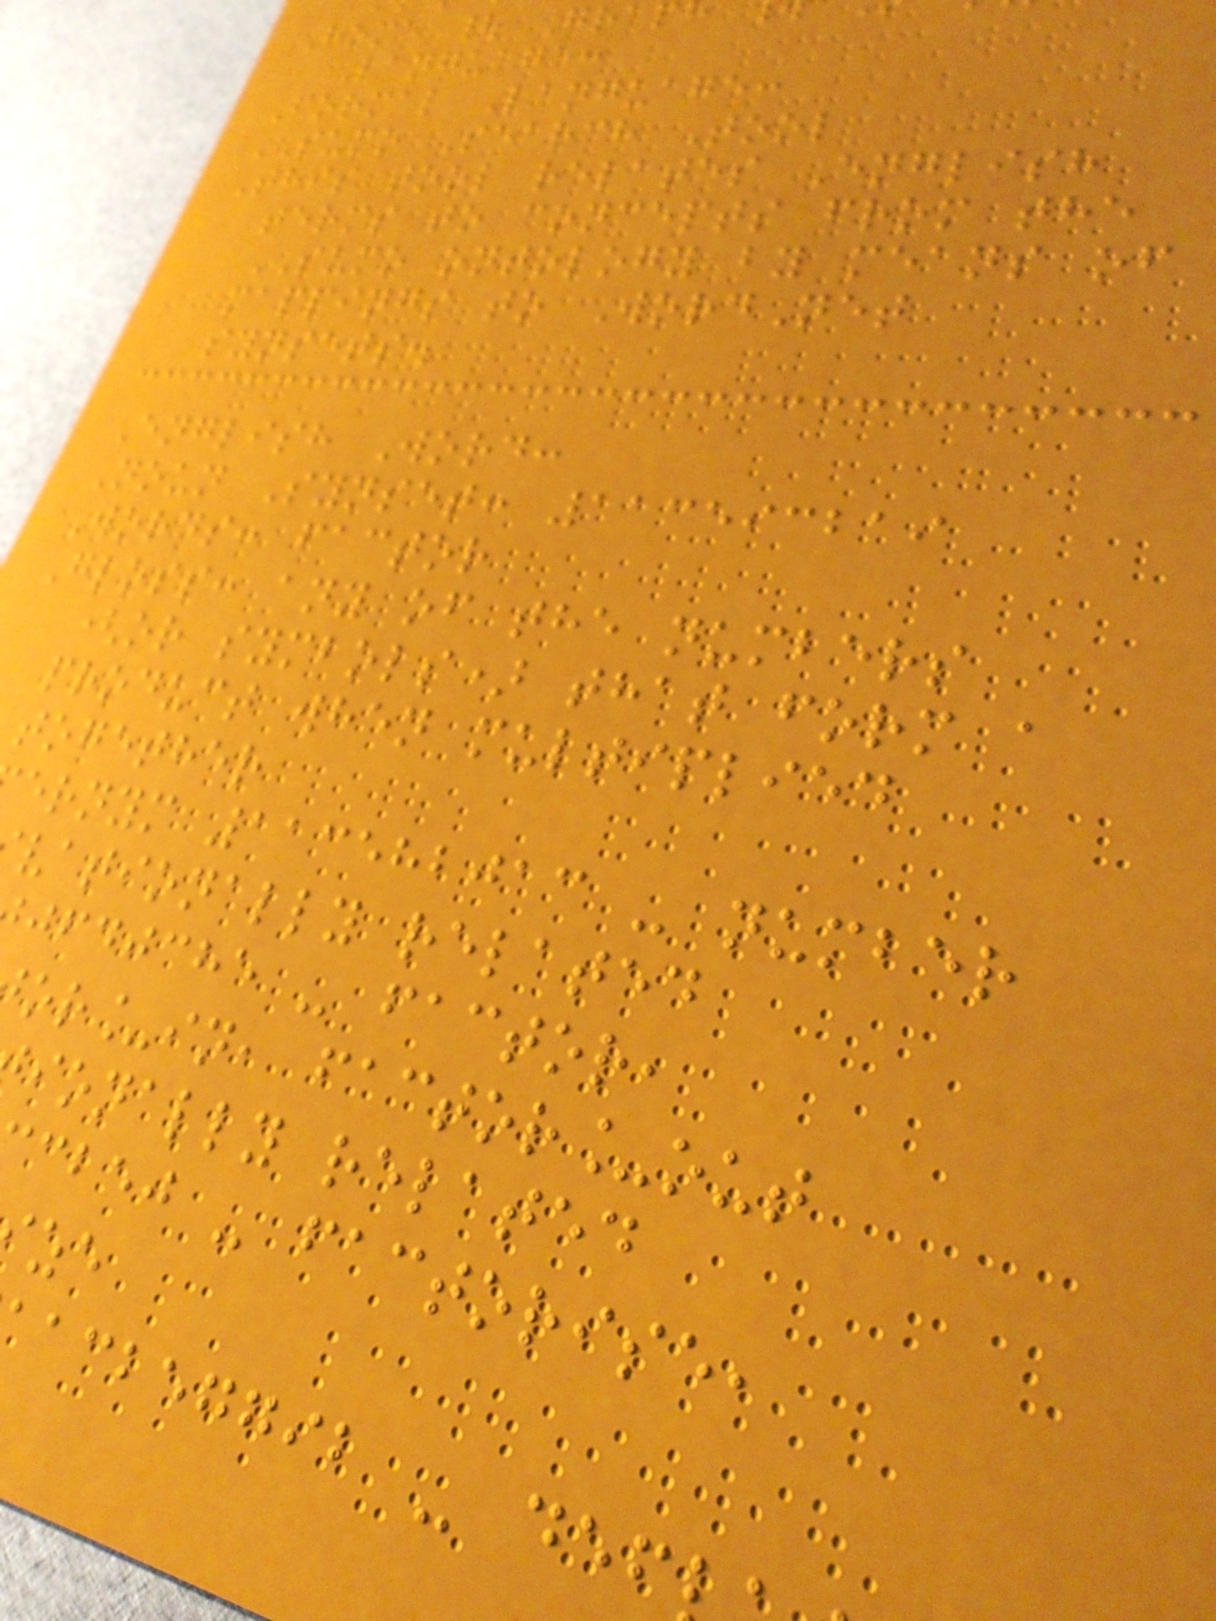Home | Gra
Language:
Formal Language:
SUMO Search Tool
This tool relates English
terms to concepts from the
SUMO ontology by means of
mappings to WordNet
synsets.
English Word:
Noun Synset: 113593219
Words: factor
Gloss: any of the numbers
(or symbols) that form a
product when multiplied
together
ernym 113582013 - number
vationally related
jfdjche - factor,
or_in, factor_out
ionally related
cbej - factorise,
acbeggib - def
